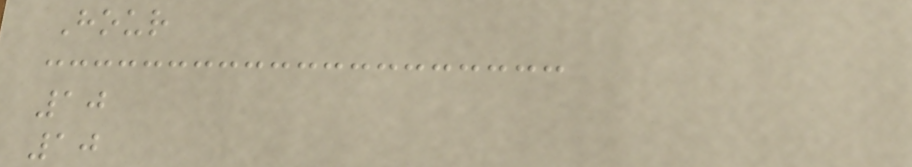Hour
10
10
